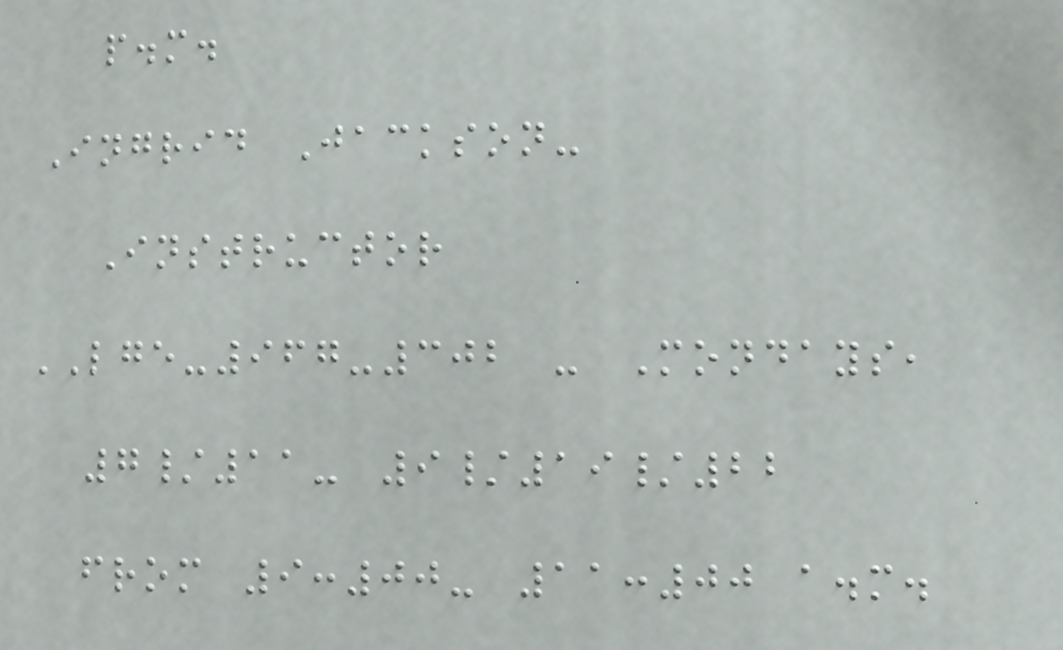p.m.
Ingrid Jackson-
Instructor
LGE-967-302 - Mondays,
7/11- 9/19/22
from 9:00- 11:00 a.m.
